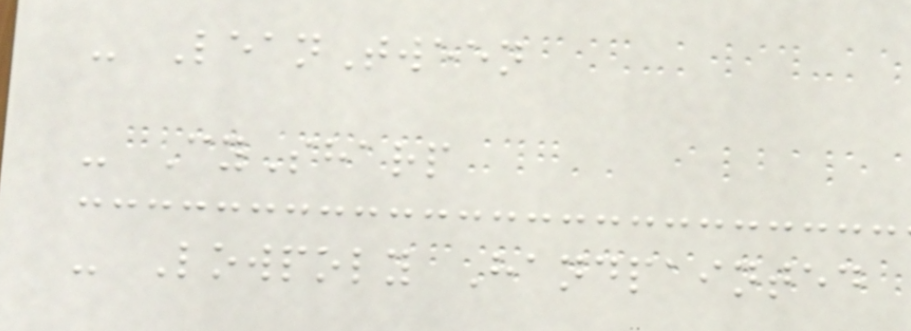- LeanTween
- CySharp
- Lowpoly Handpainted
